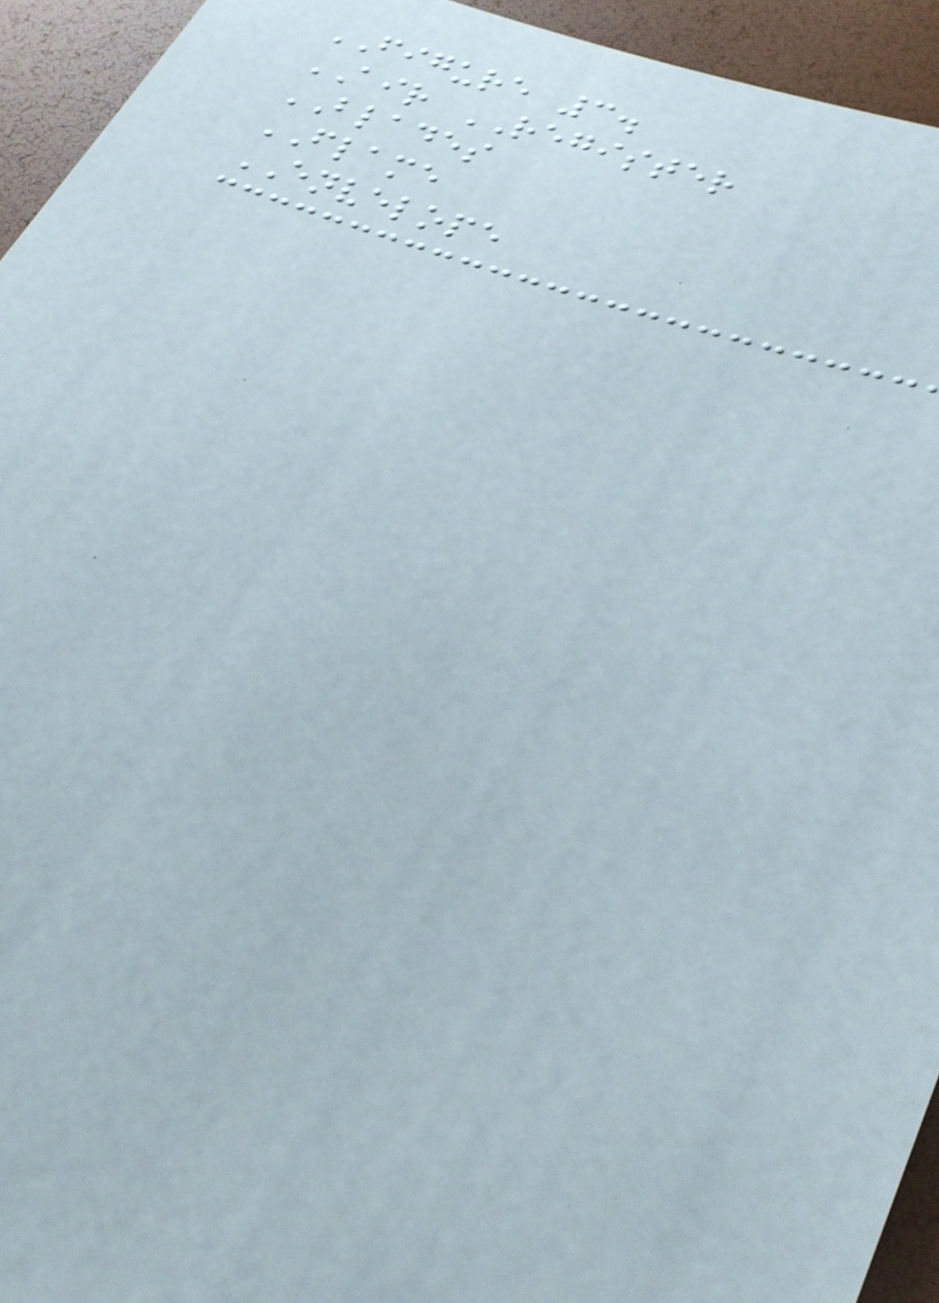FIGURE 3.
AIR REGISTER
BLADES
FLAME
ENVELOPE
